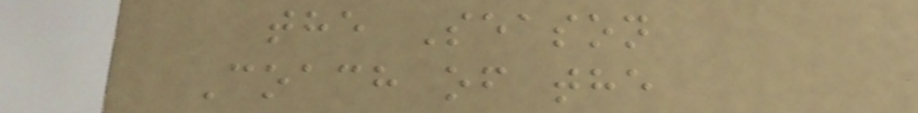the Season
Coach of the
